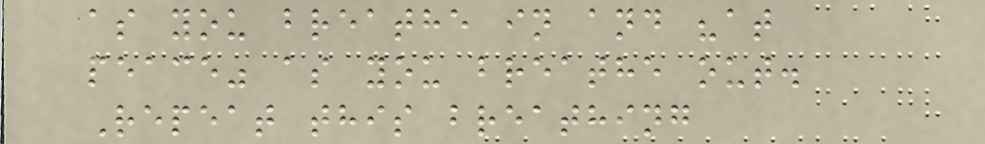as you breathe in and "at
peace" as you breathe out.
Repeat this breathing
